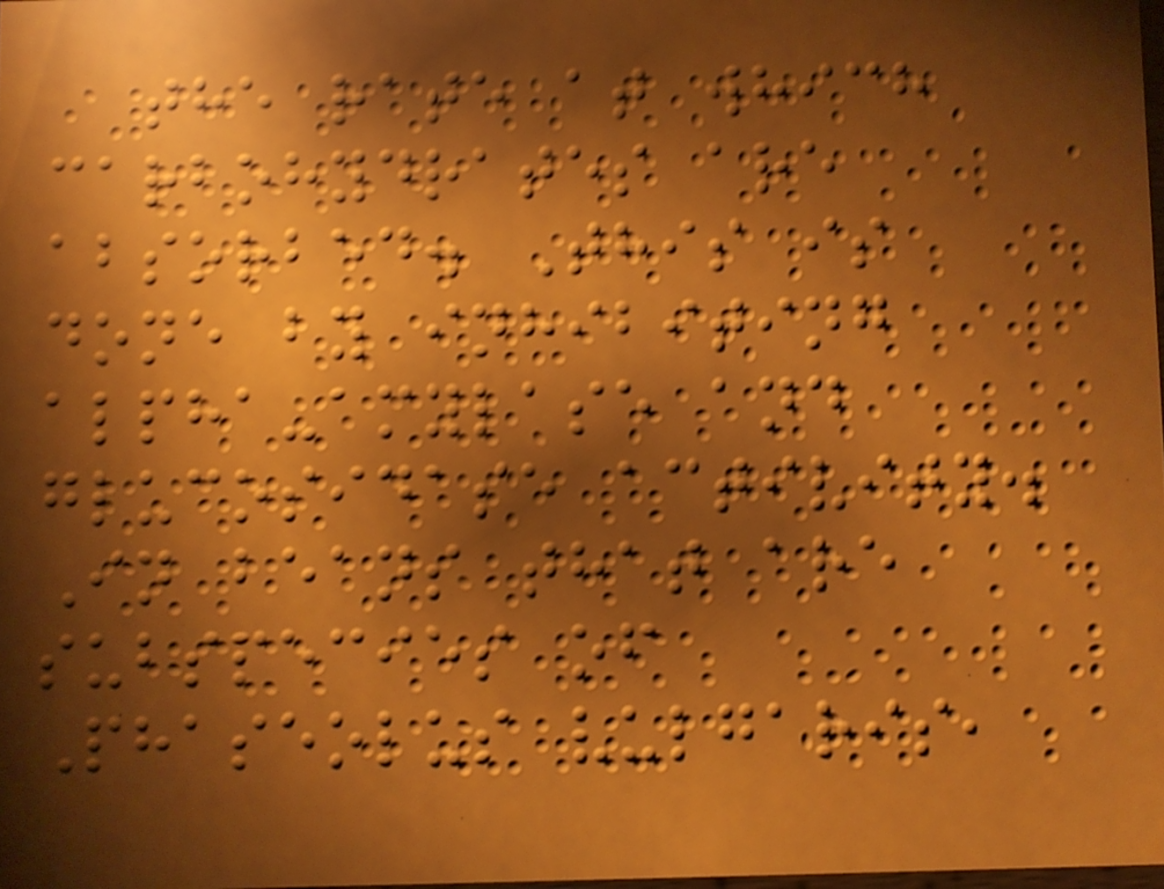the rate at which
carbohydrates are
absorbed. This is
done by inhibiting
alpha-amylase and
glucosidase activity.
In beans that are
subspecies of
Phaseolus vulgaris,
